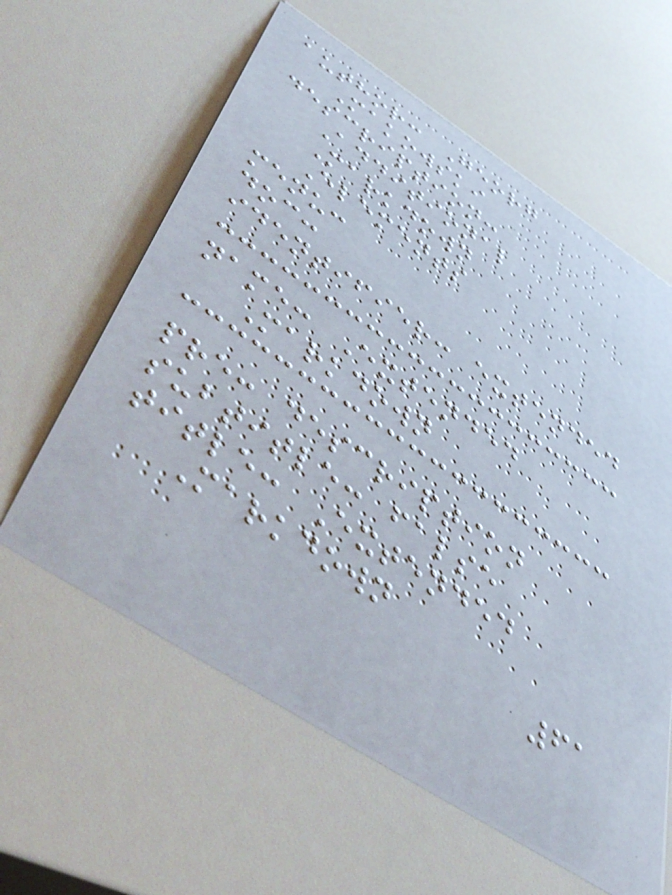author: Georg
Makowski
description:
Additional
Markdown
Elements
menu:
doc:
identifier: extended
name: Extended
Markdown
pre: description
subtitle: false
title: Extended
Markdown
61
